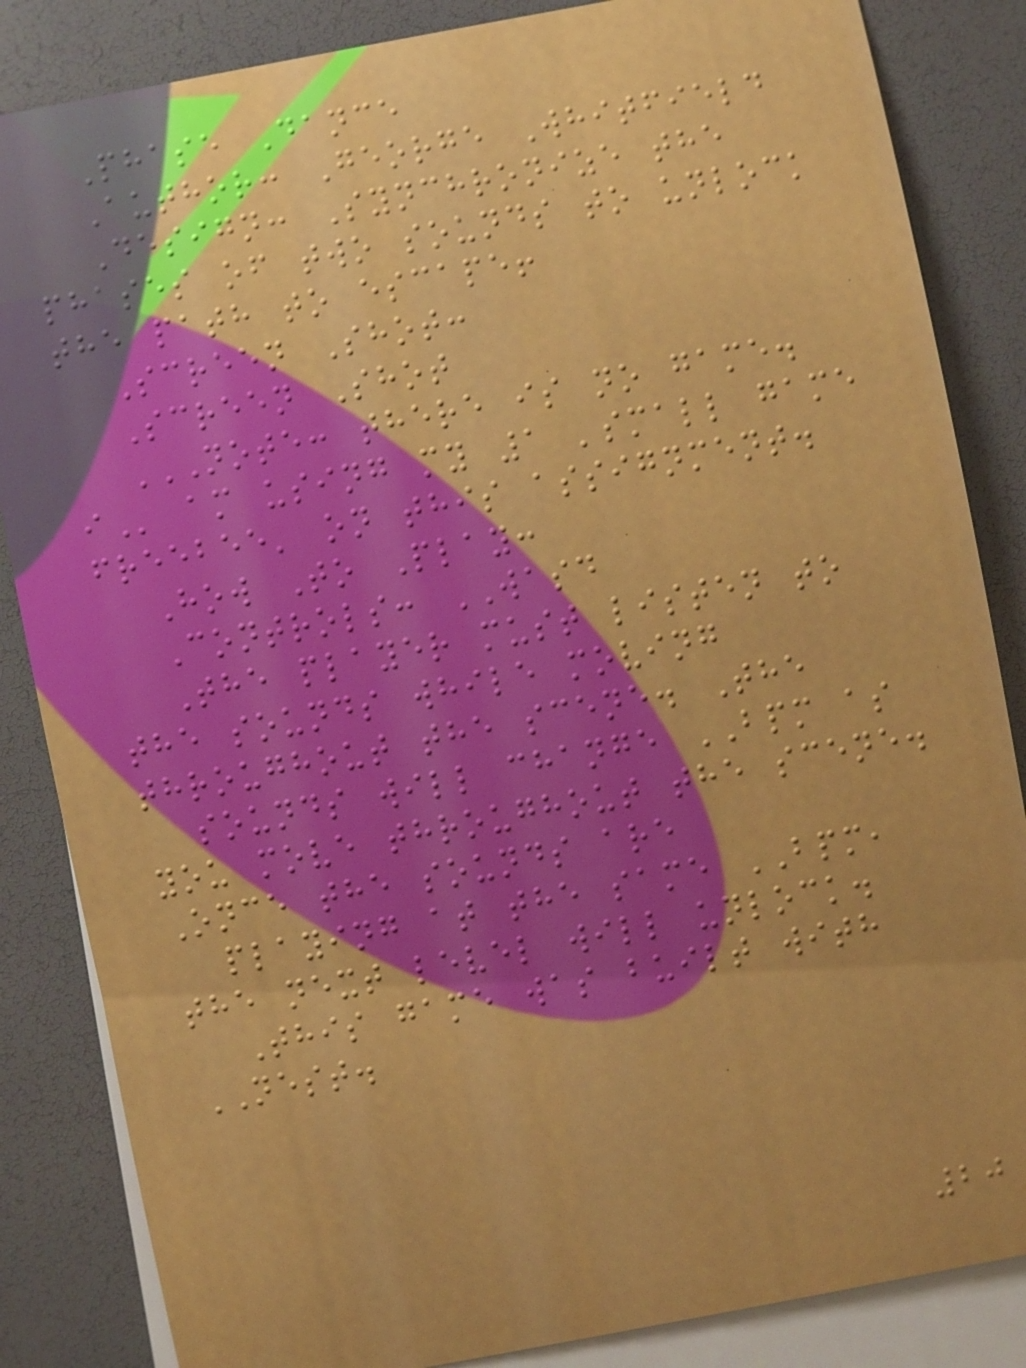Phase Dance
Author: George Whitfield
Design: Synchronize the
phases of two sounds to unlock
the path to escape!
Screen Shot:
Screen Shot
NOTE: THERE IS NO GAME.
I am using my 1 'small game
freebee' on this assignment.
How To Play:
Controls: WASD
The player must listen to
the sounds while moving
throughout the scene. The
sounds will change BPM as
you move throughout the scene.
Once the sounds are
playing at the same BPM,
the next level will unlock.
This game was built with
NEST.
20
